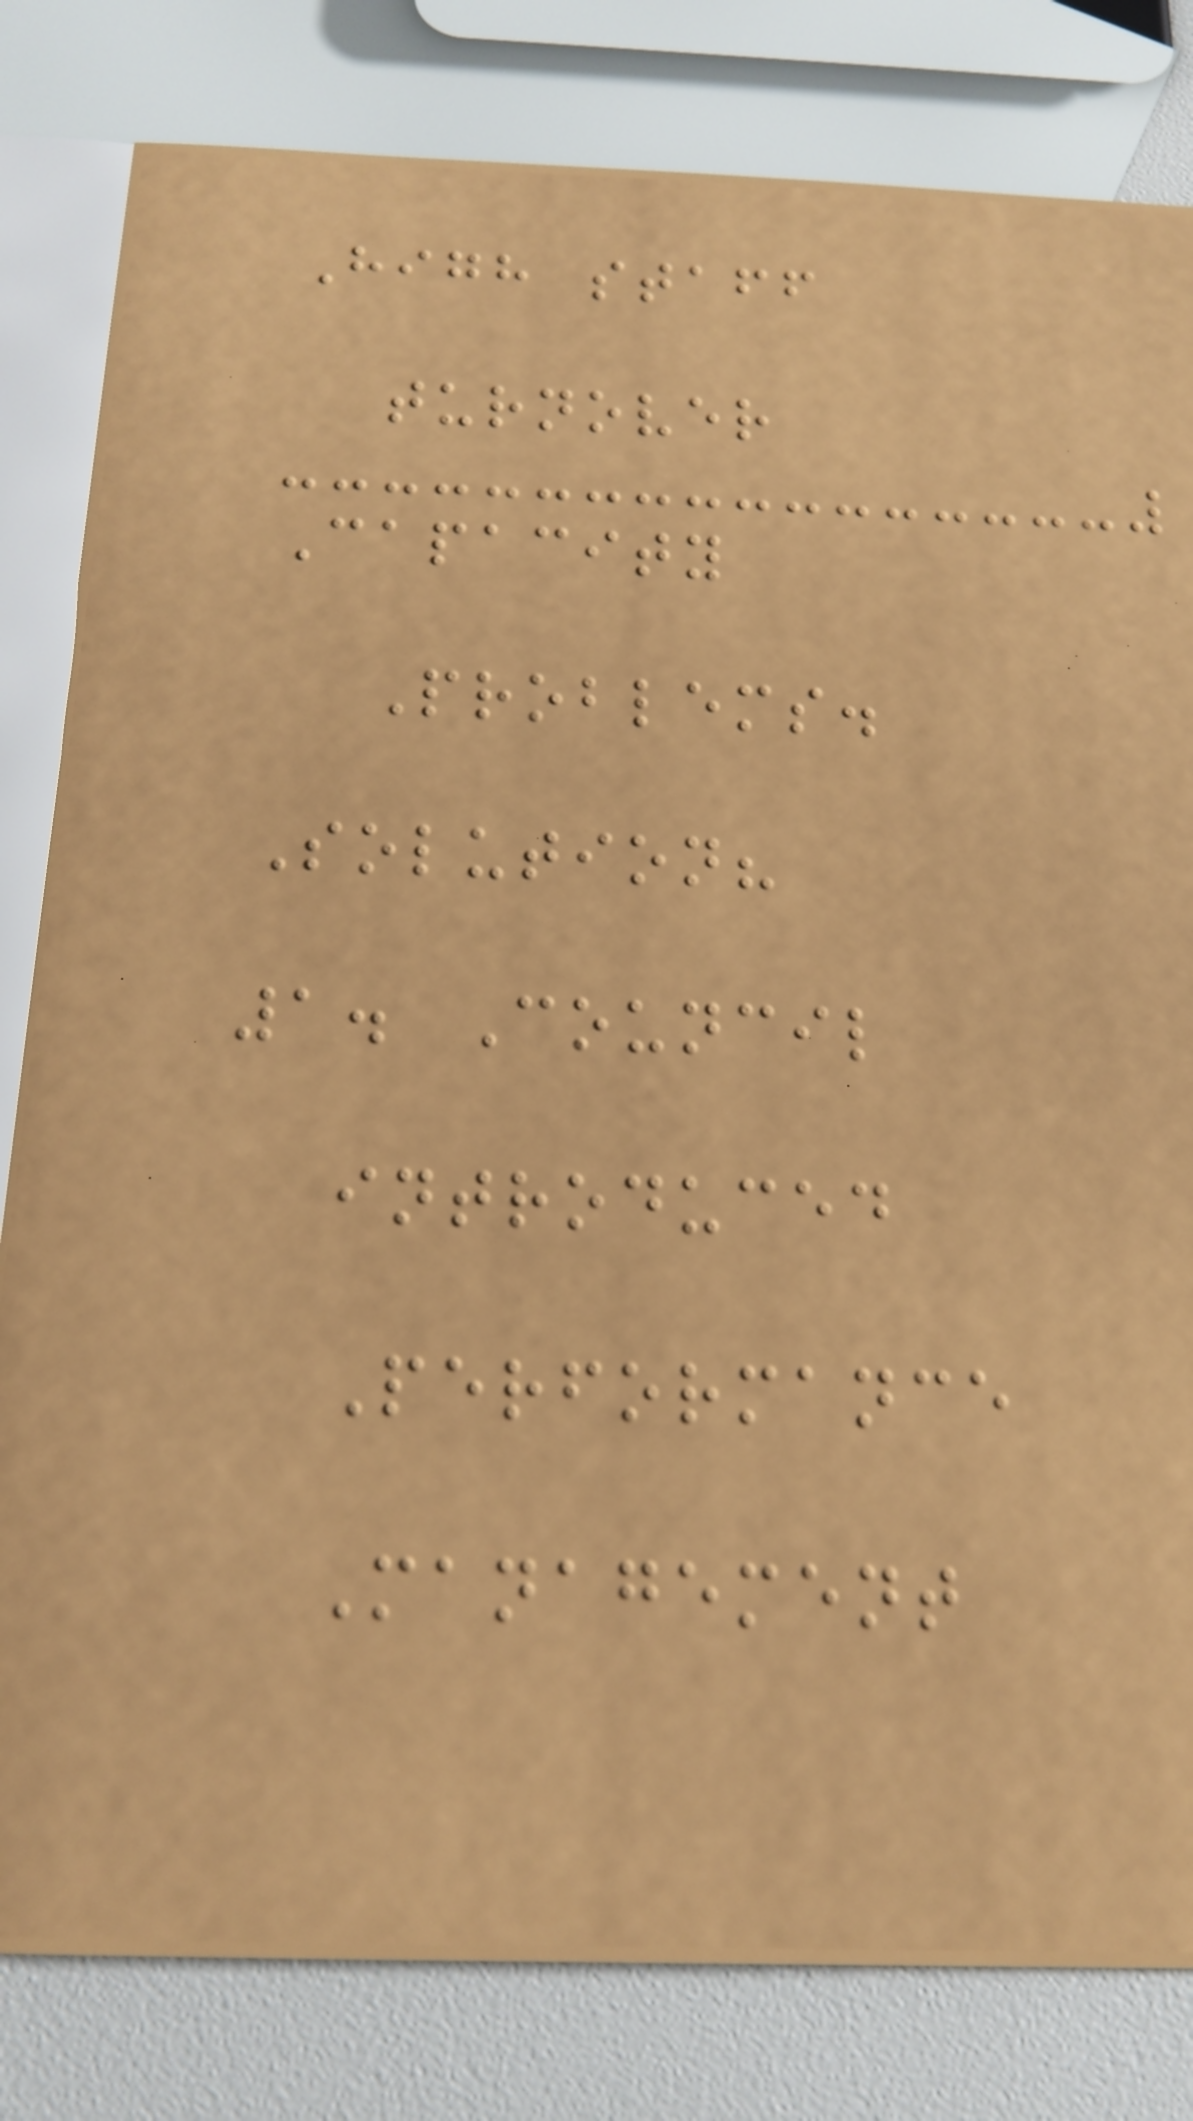High staff
turnover
Capacity
Problems.
Solution?
1. Council
introduced
Performance
Management
